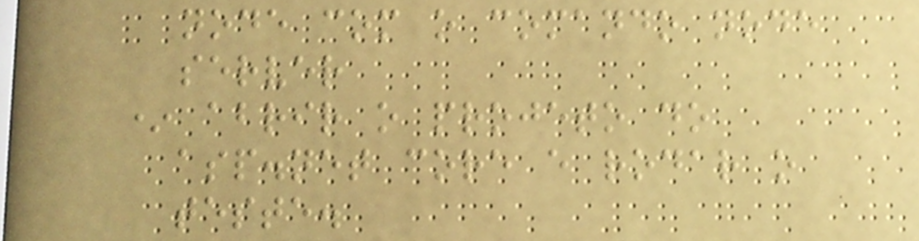node com o comando node
server
* abrir o projeto do
asp.net core e rodar o
teste.
